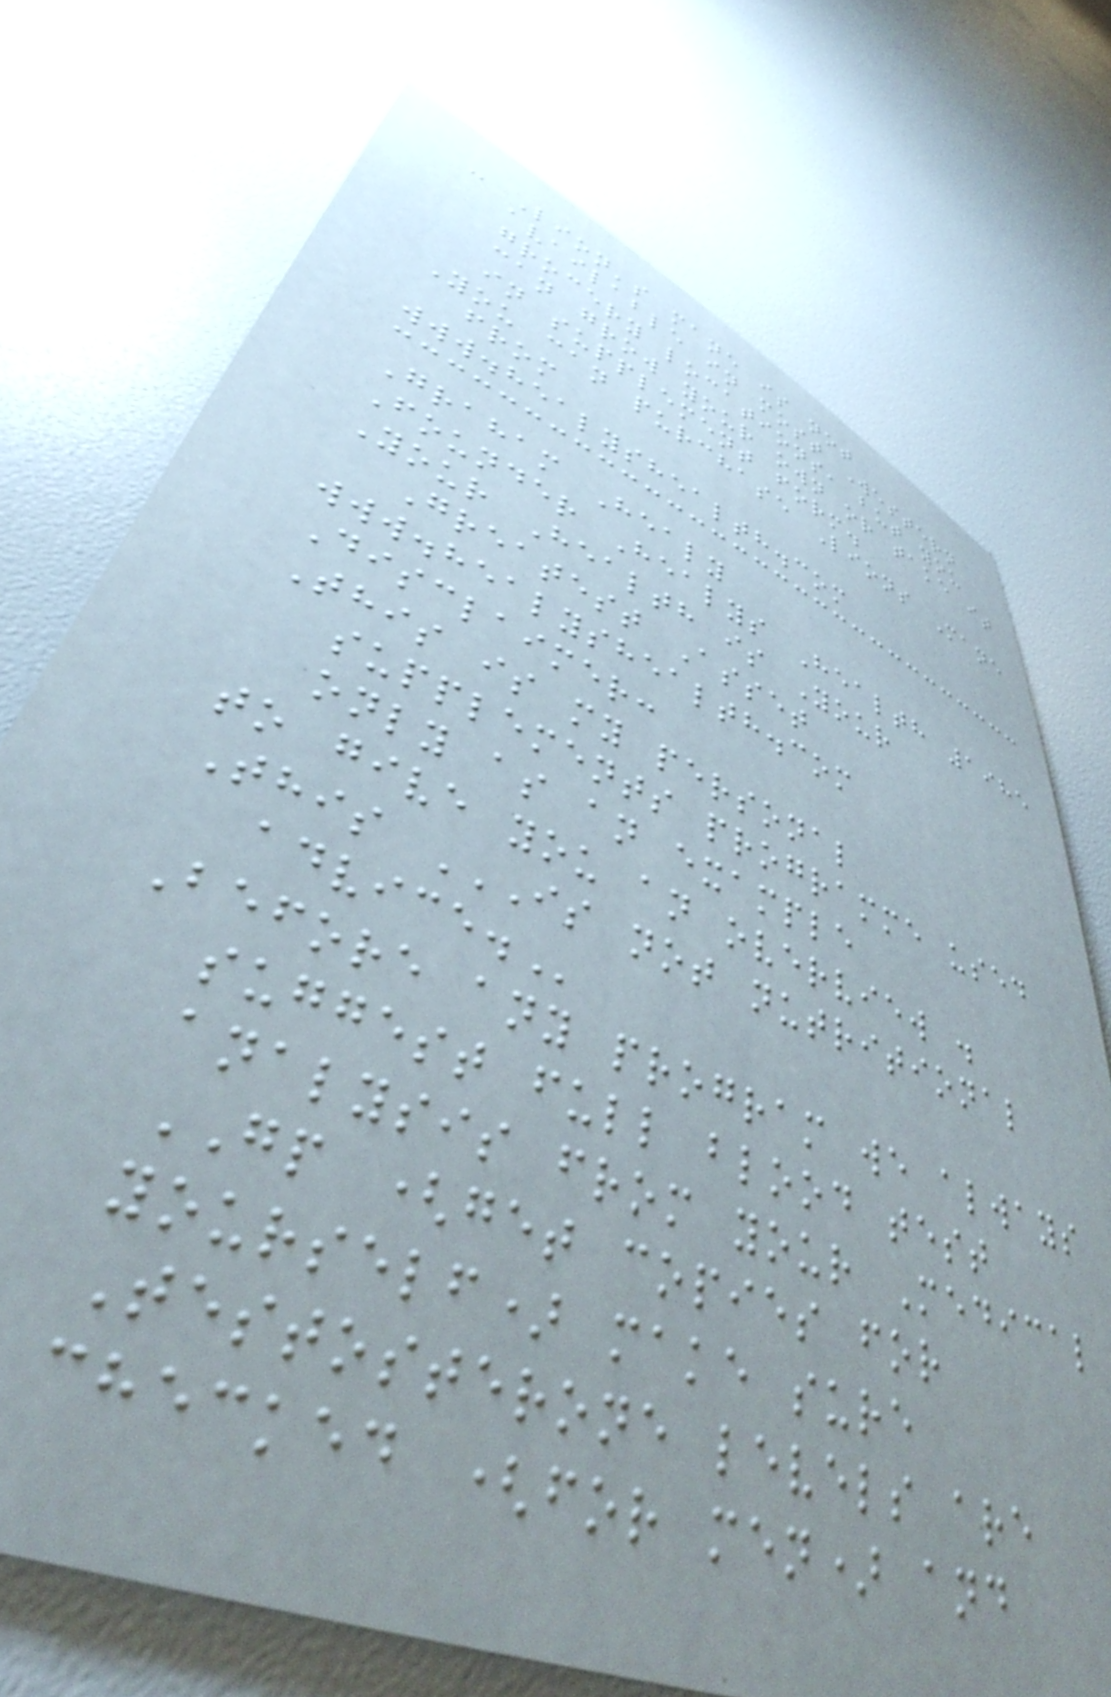- Lion's mane is not
available in most Western
grocery locations, but you
can grow your own or take it
in supplement form.
You can purchase Lions Mane
from
www.healyshealth.com
Graham Healy
Founder Healys Health 1985
Your Health is Your
Greatest Asset
www.healyshealth.com
Disclaimer:
This is my personal
supplements programme used
only as an example
to give you an overview .
This IS NOT NUTRITIONAL
ADVICE.
Before any program we always
suggest full blood test
analysis from your Medical
GP (get copies for
yourself) make sure
Testosterone levels are
checked (for men) and
